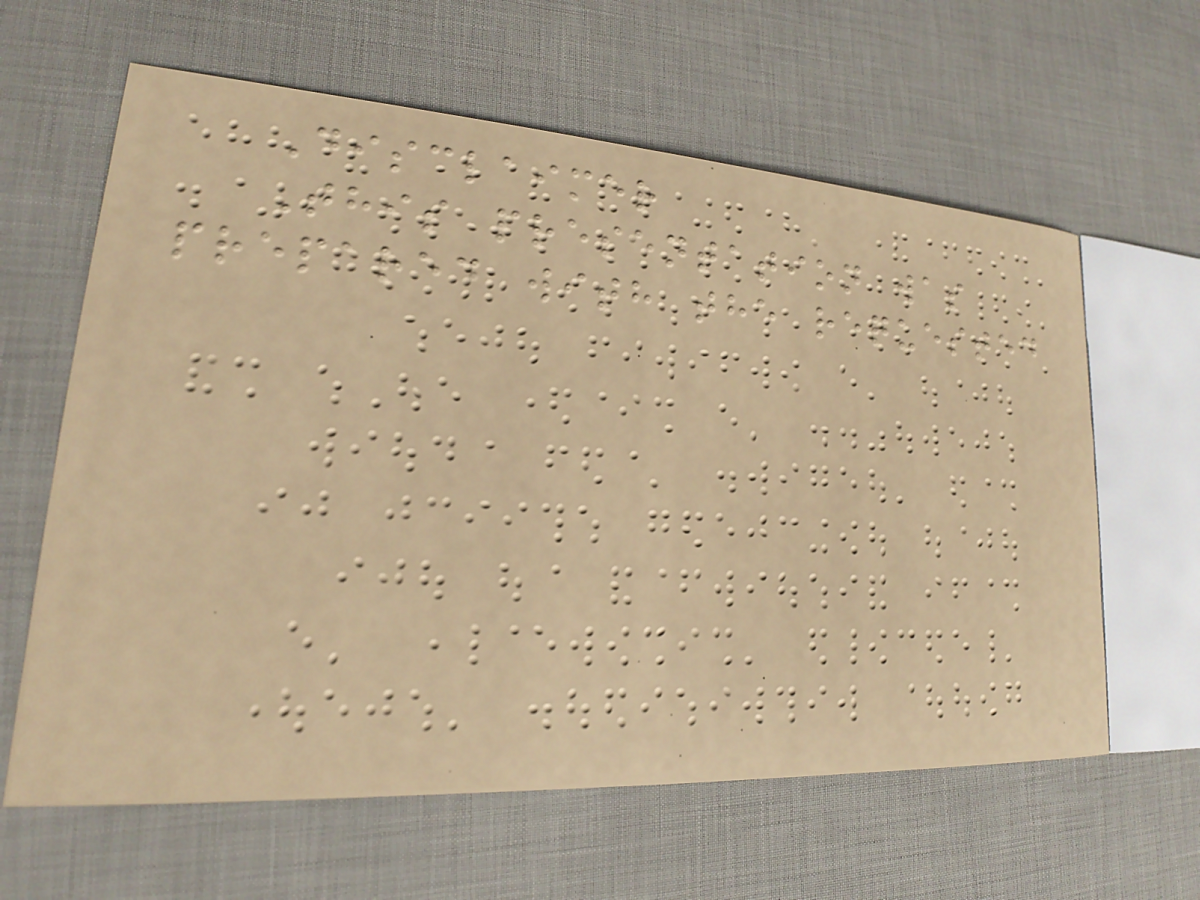Disclaimer
This presentation was
prepared with the requested
